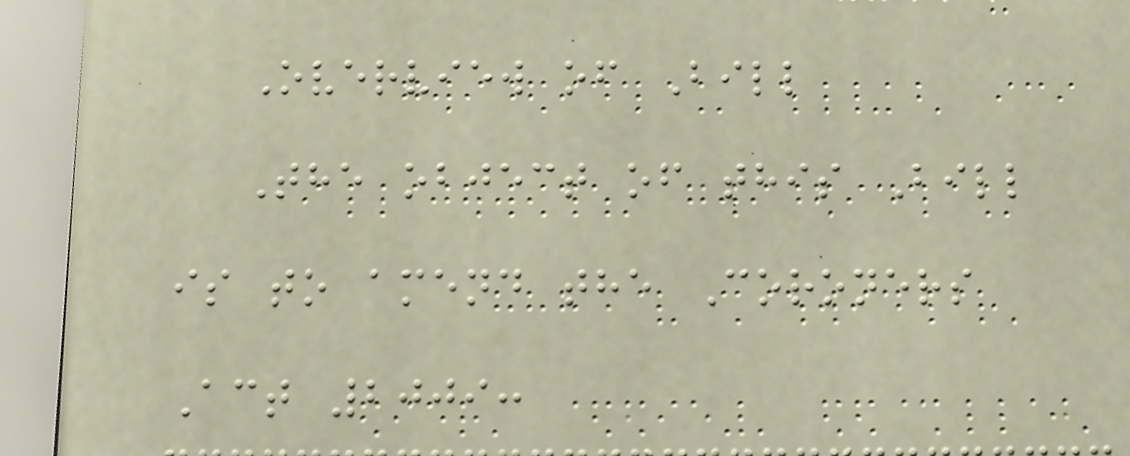Overview of Bill
The object of this Bill
is to amend the Coroners
Act 2009:
